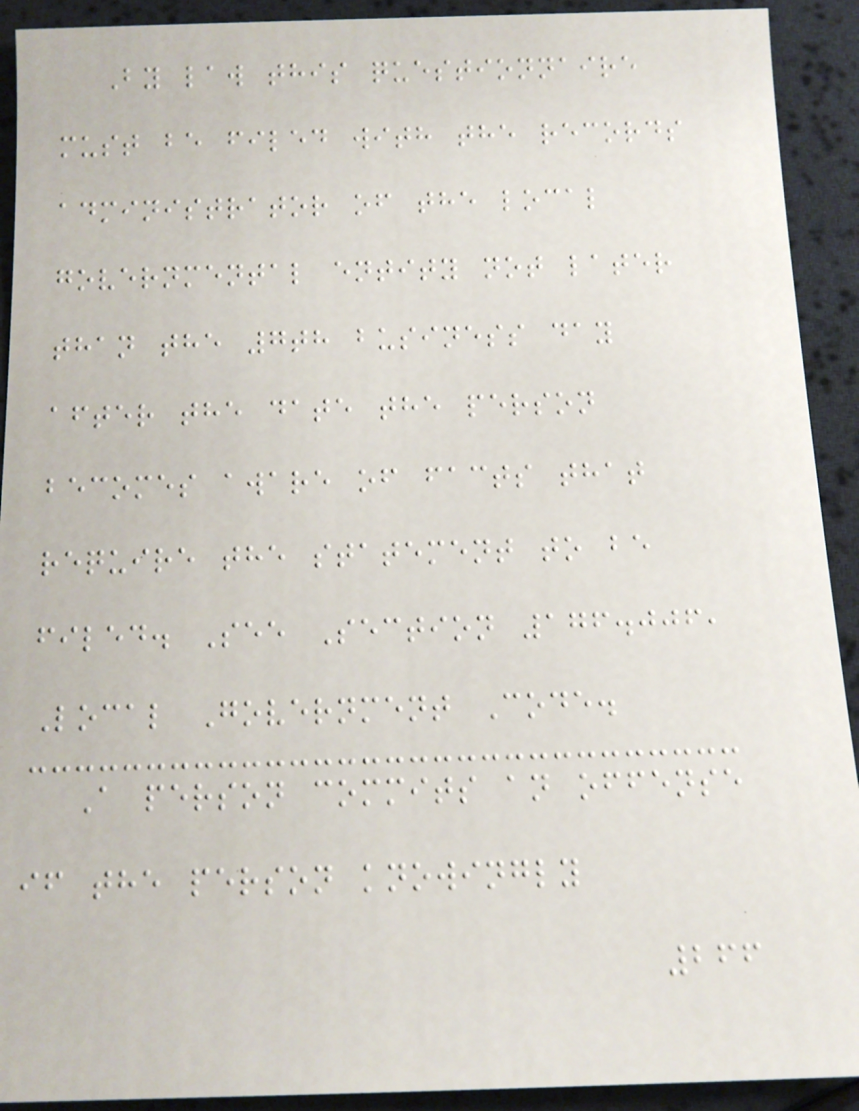By law this questionnaire
must be filed with the records
administrator of the local
governmental entity not later
than the 7th business day
after the date the person
becomes aware of facts that
require the statement to be
filed. See Section 176.006,
Local Government Code.
A person commits an offense
if the person knowingly
266
